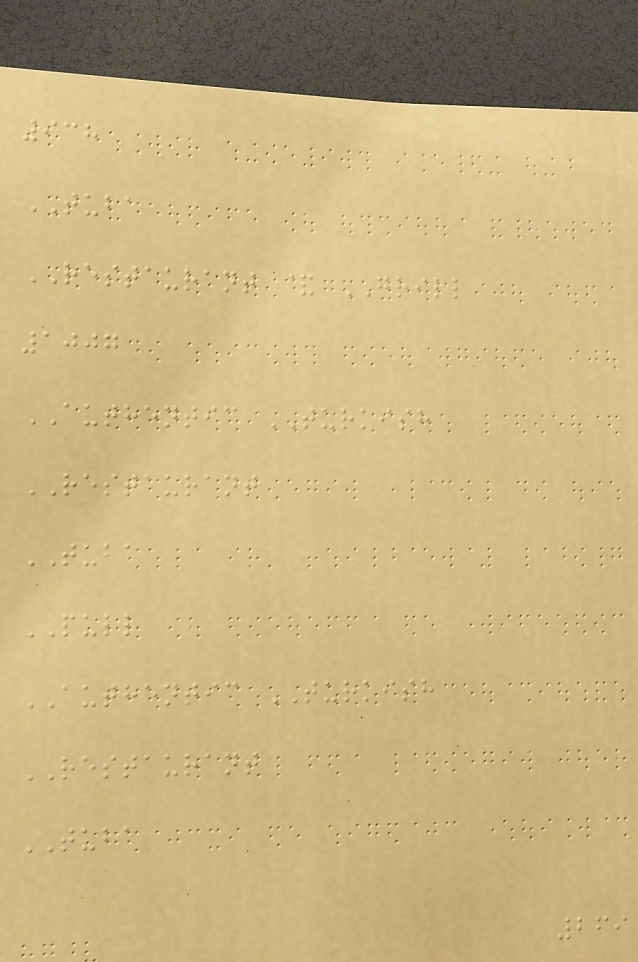938
TUBA
RESTAURANT & GRILL
1007
AUTHENTIC TURKISH
RESTAURANT
TUBA
PULL
AUTHENTIC TURKISH
RESTAURANT
TUBA
269
